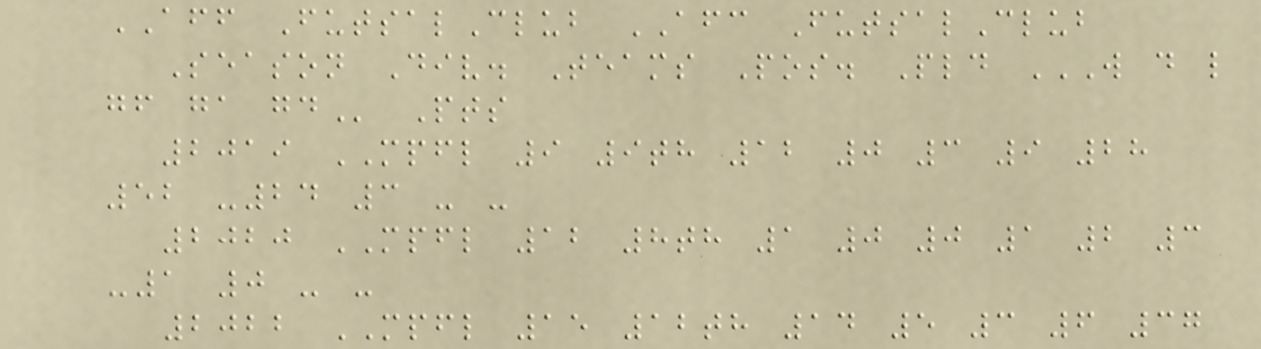AFF FutsalClub AFC FutsalClub
Season Div. Teams Pos. Pld W D L
GF GA GD Pts
2019 MPFL 9 9th 12 0 3 9 28
52 -24 3 - -
2020 MPFL 12 8th 1 0 0 1 2 3
-1 0 - -
2022 MPFL 15 12th 14 5 3 6 37
